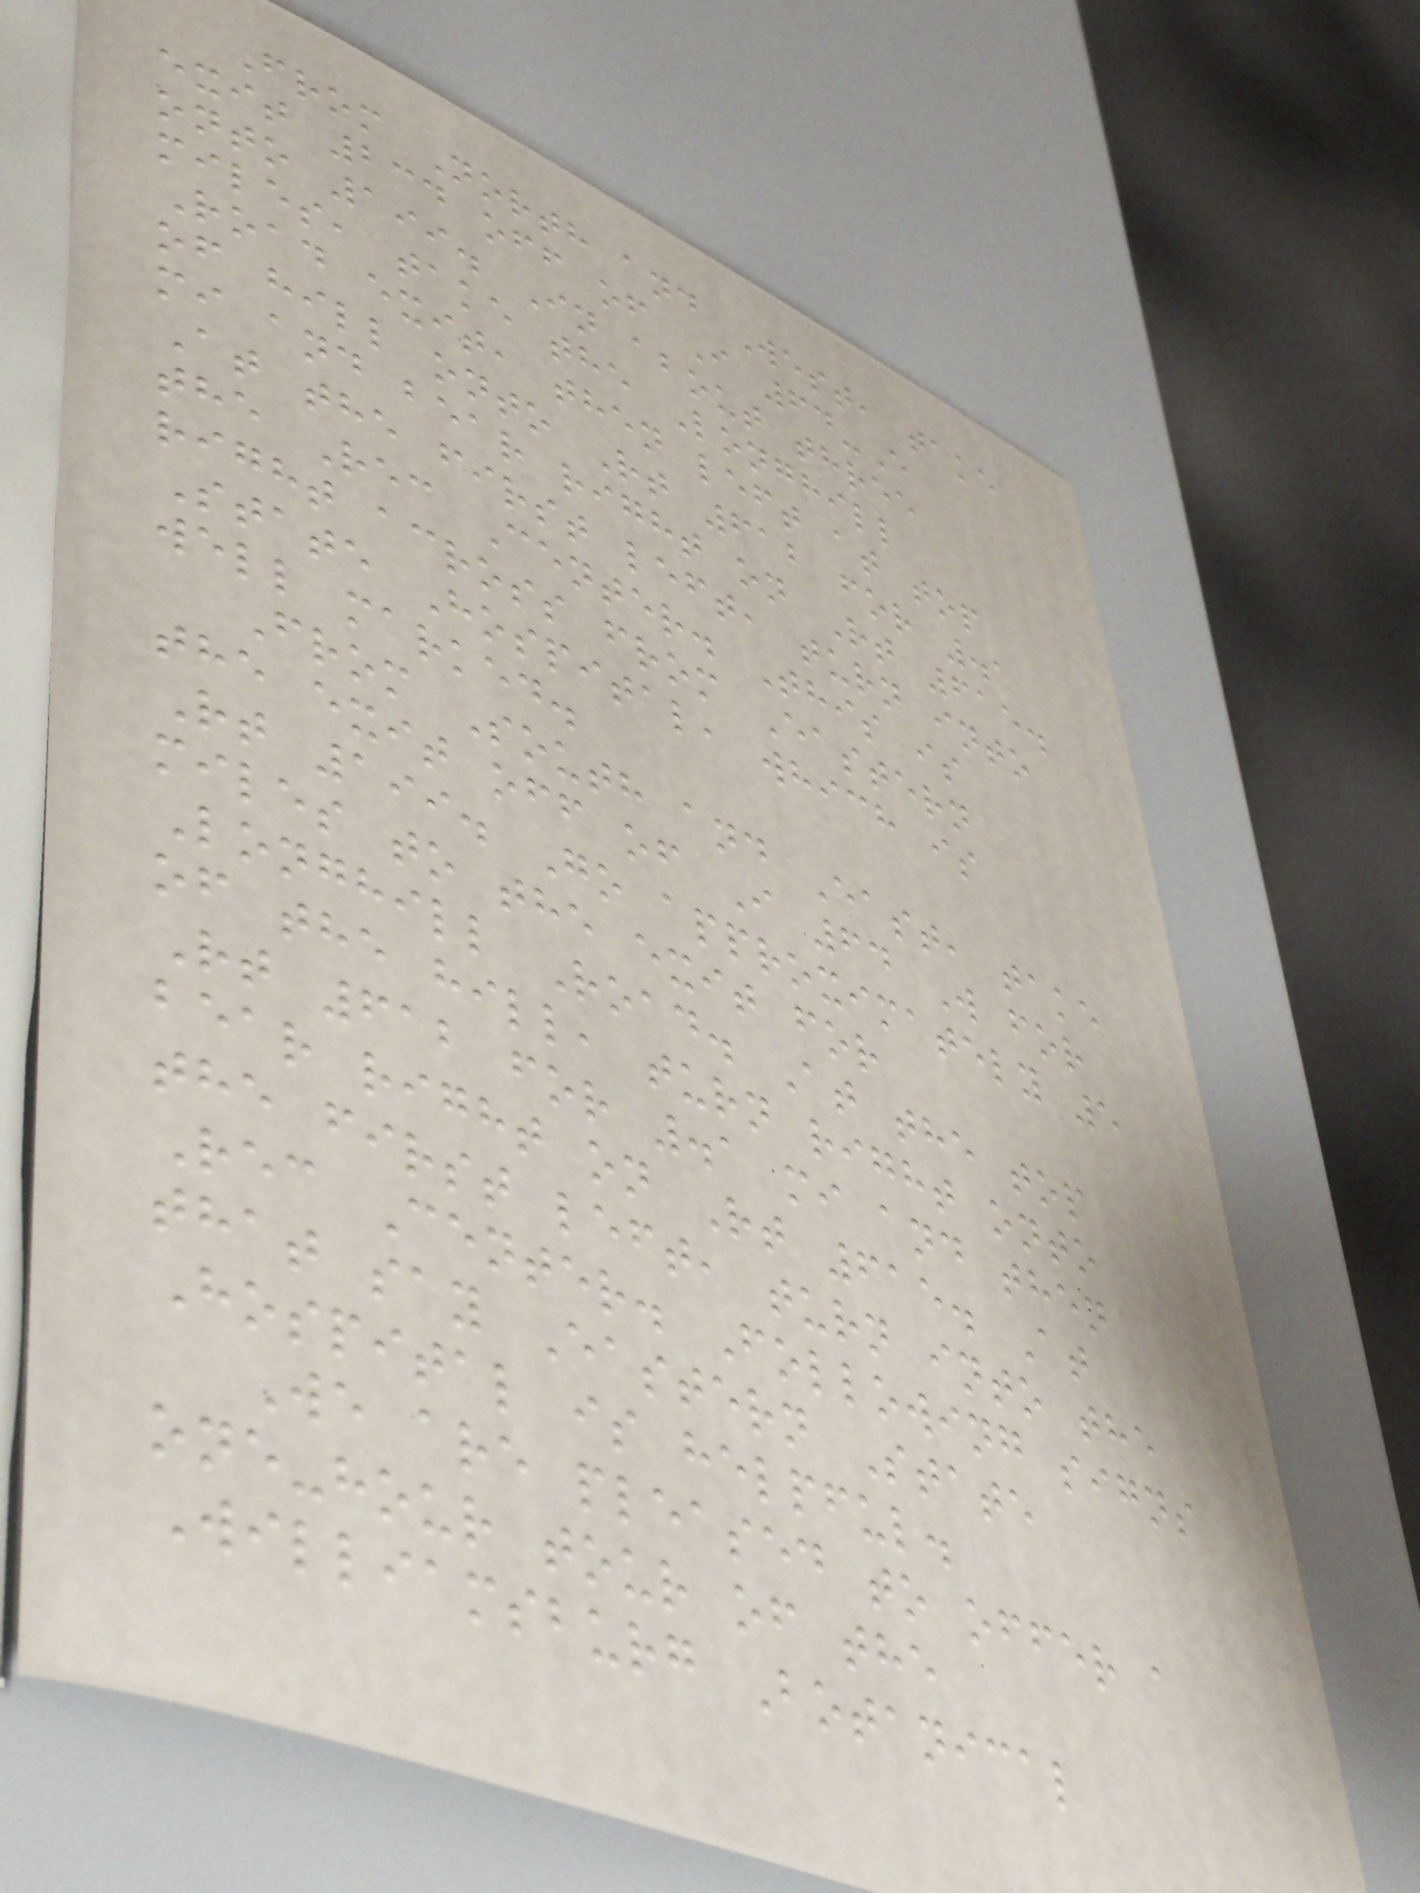From North and West, take
exit 234 off of I 64-E
onto 199. In about three
miles, take the Longhill
Road exit, then left at top
of hill onto Rt 612 for .1
mi and bear right on Rt 615.
At the first left, turn into
the Rec Center. This is
right across from Eastern
State Hospital, which is
well marked.
From South and East, take
the exit off of I 64 W for
Rt 199. Go approximately 5
miles to the exit for
Longhill Road. At the top
of the hill, turn right onto
Rt 612 for .1 mi and then
bear right on Rt 615. At
the first left, turn into the
Rec Center. Following signs
that say Eastern State
Hospital is helpful.
We are pleased to offer a
one-hour tour of the
Williamsburg Botanical
